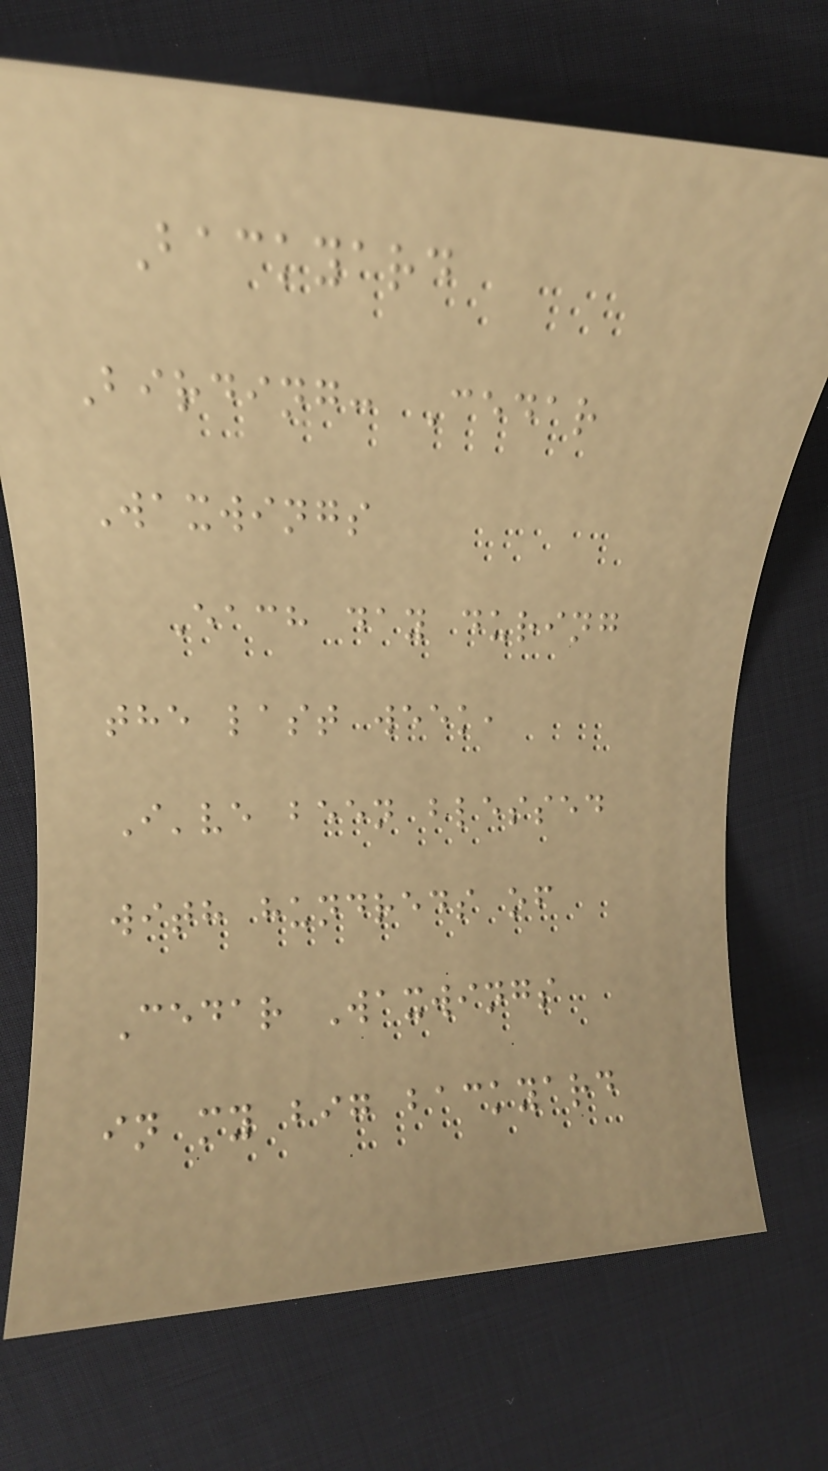Backyard
Birding: Cedar
Waxwings
Each day during
the last week,
I've been blessed
with hundreds of
Cedar Waxwings
in my big backyard
